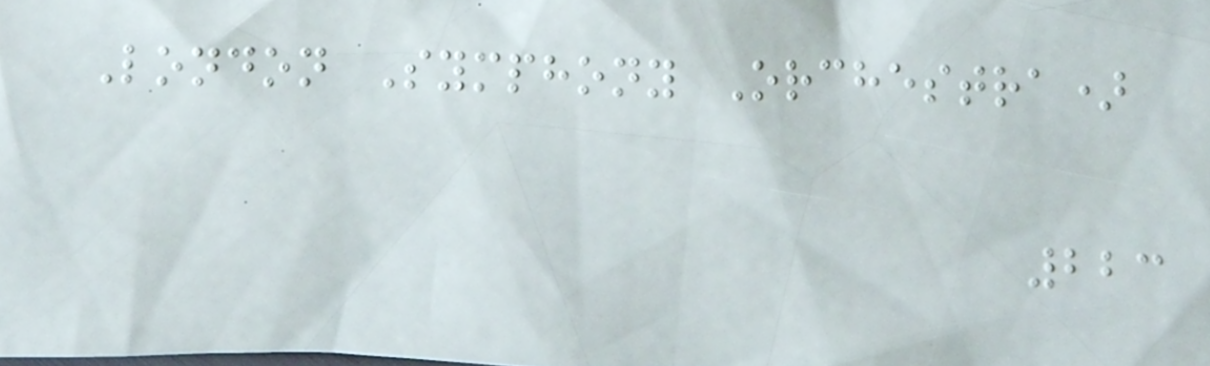London Symphony Orchestra)
223
